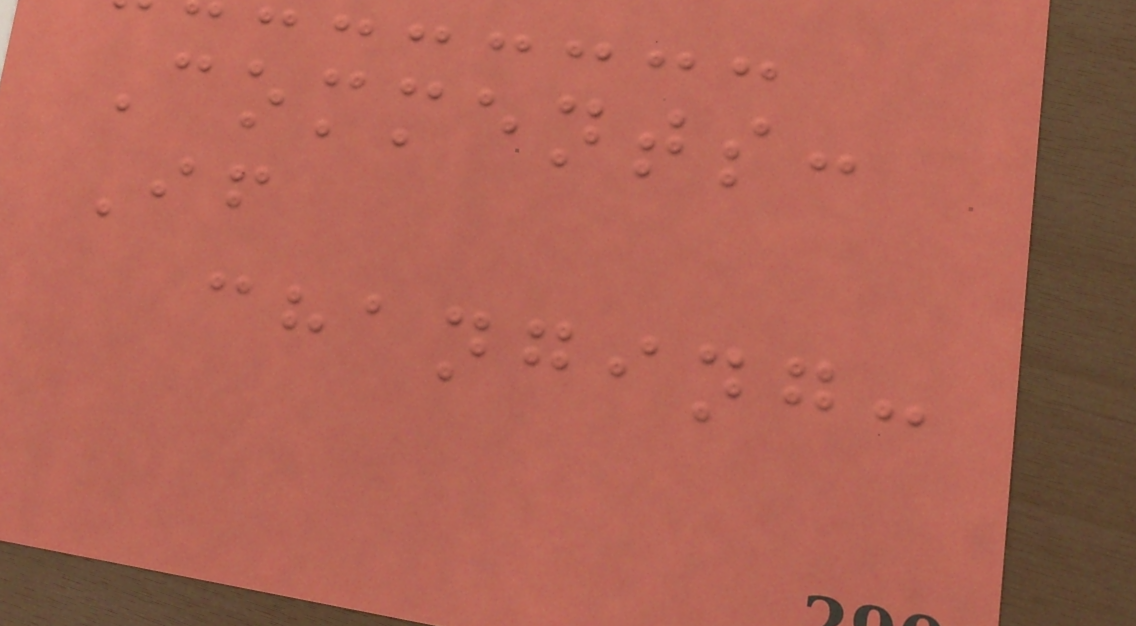Comments:
If
changing:
